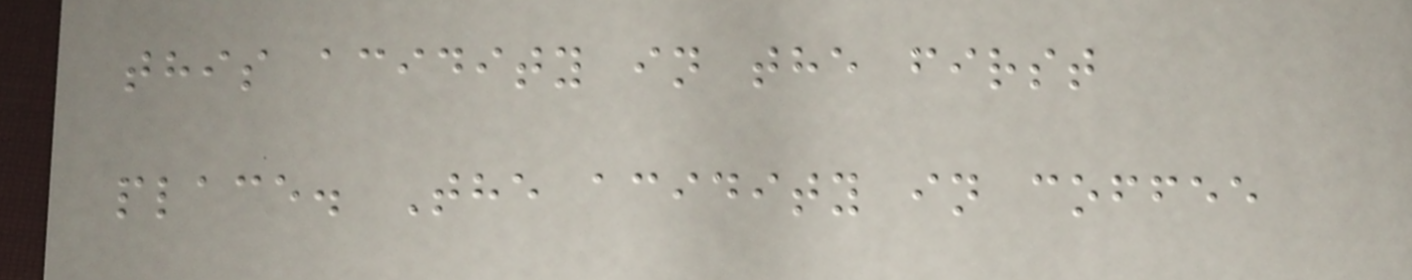this acidity in the first
place. The acidity in coffee
